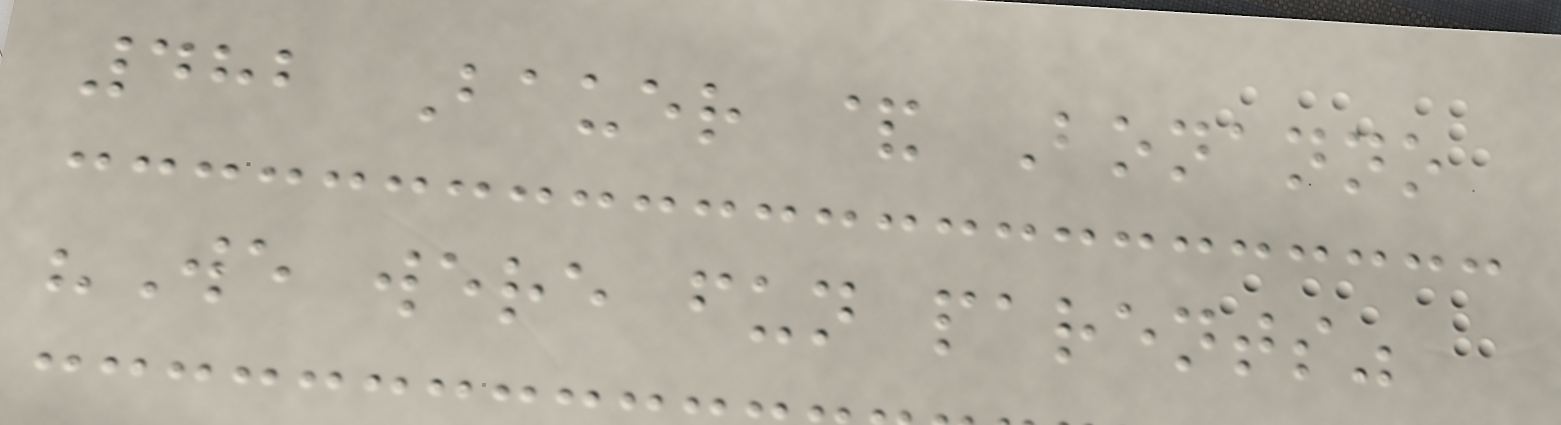482 Bauer & Bonanno
"We were fun parents"
